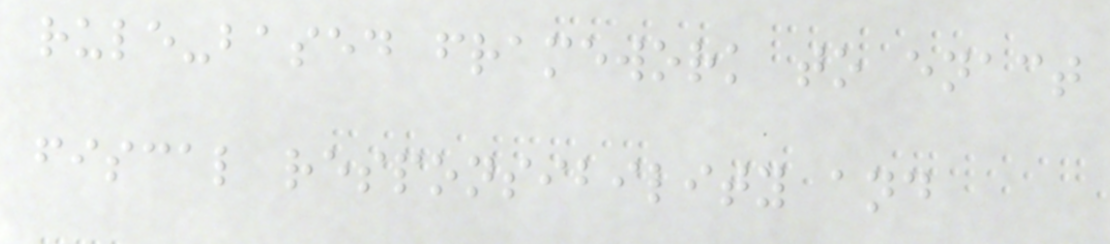rule-based framework to enact
fiscal responsibility and
